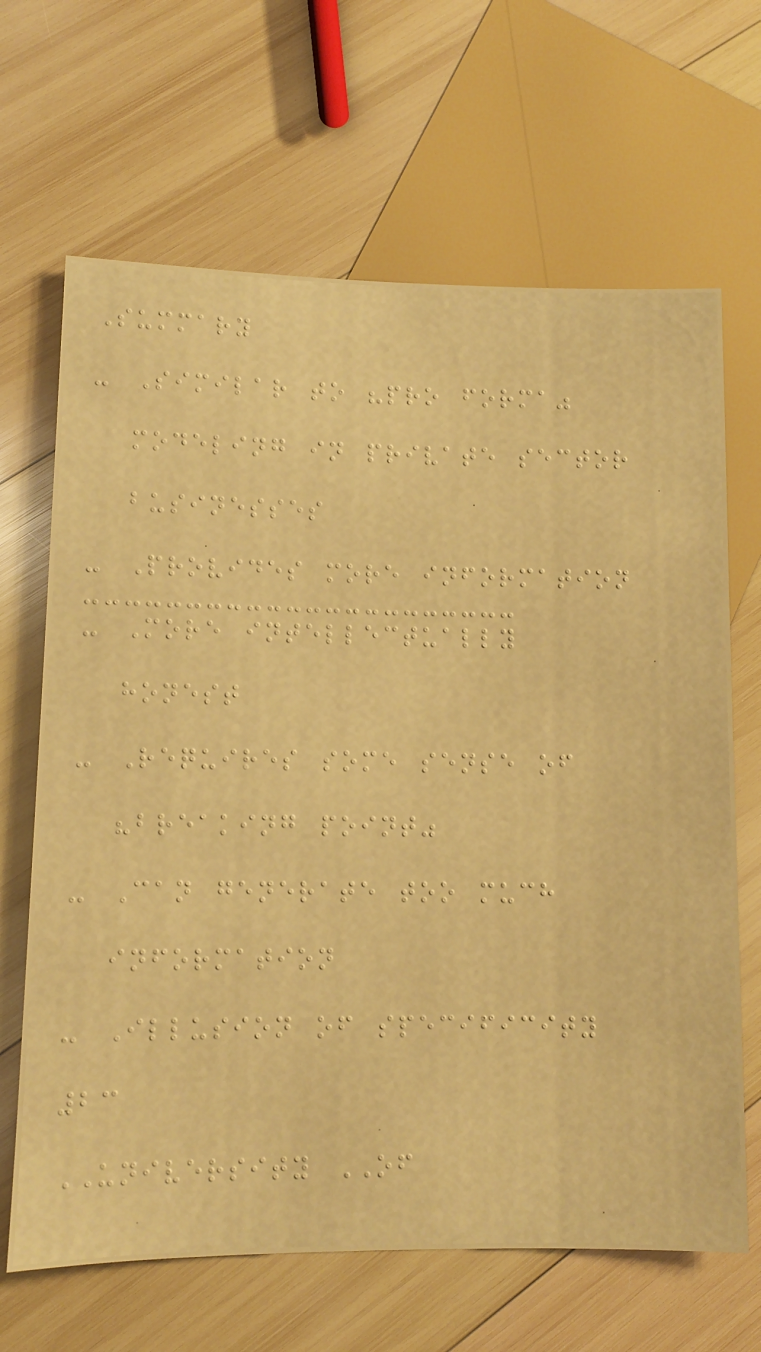Summary
- Similar to "pro forma"
modeling in private sector
businesses
- Provides more information
- More intellectually
honest
- Requires some sense of
"breaking point"
- Can generate too much
information
- Illusion of specificity
23
UNIVERSITY OF
